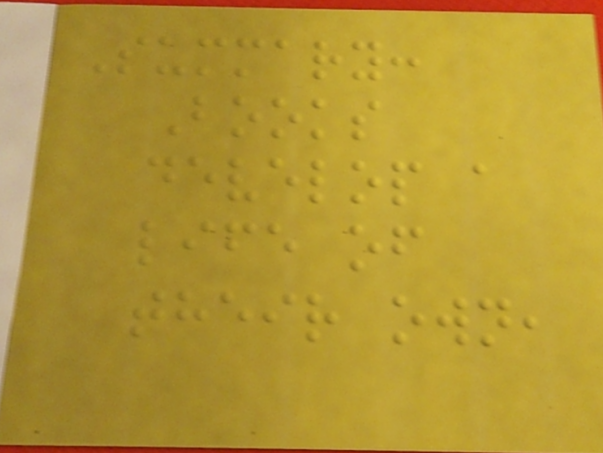Summary:
Books
develop a
life of
their own,
